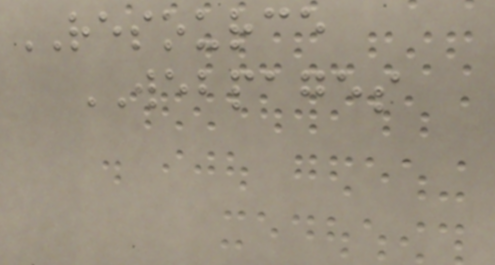RESOURCE
WEBPAGES
